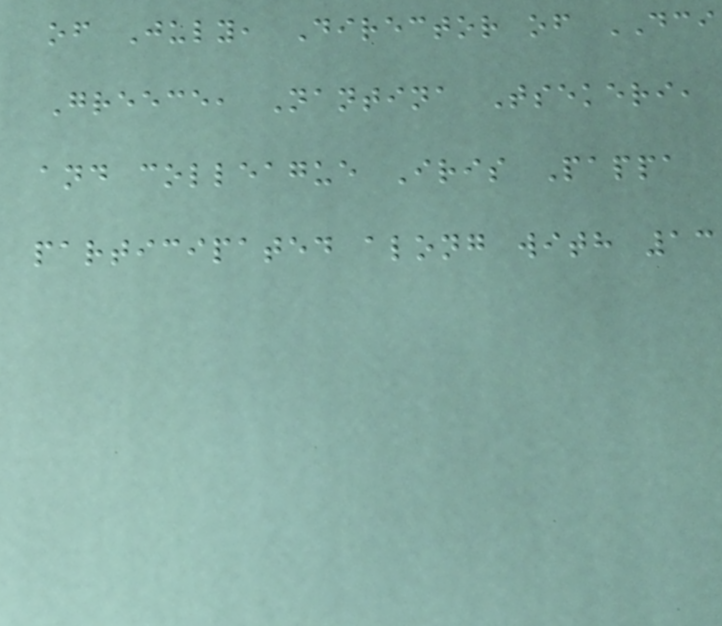of July, Director of DCI
Greece, Nantina Tsekeri,
and colleague Iris Pappa
participated along with 13
